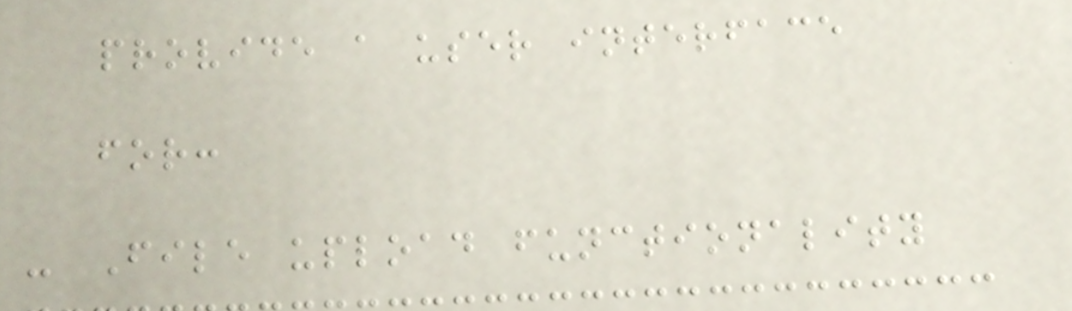provide a user interface
for:
- File upload functionality
